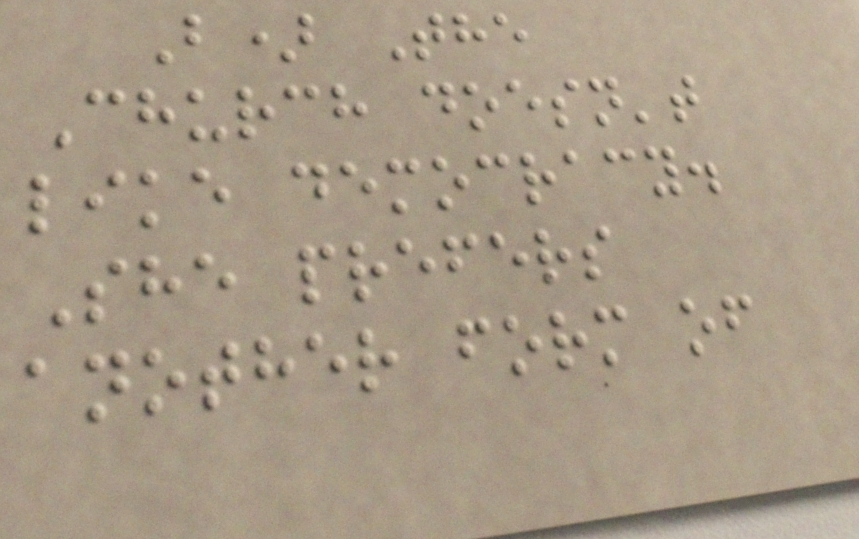B) The
Church doesn't
like democracy.
She prefers
another form of
